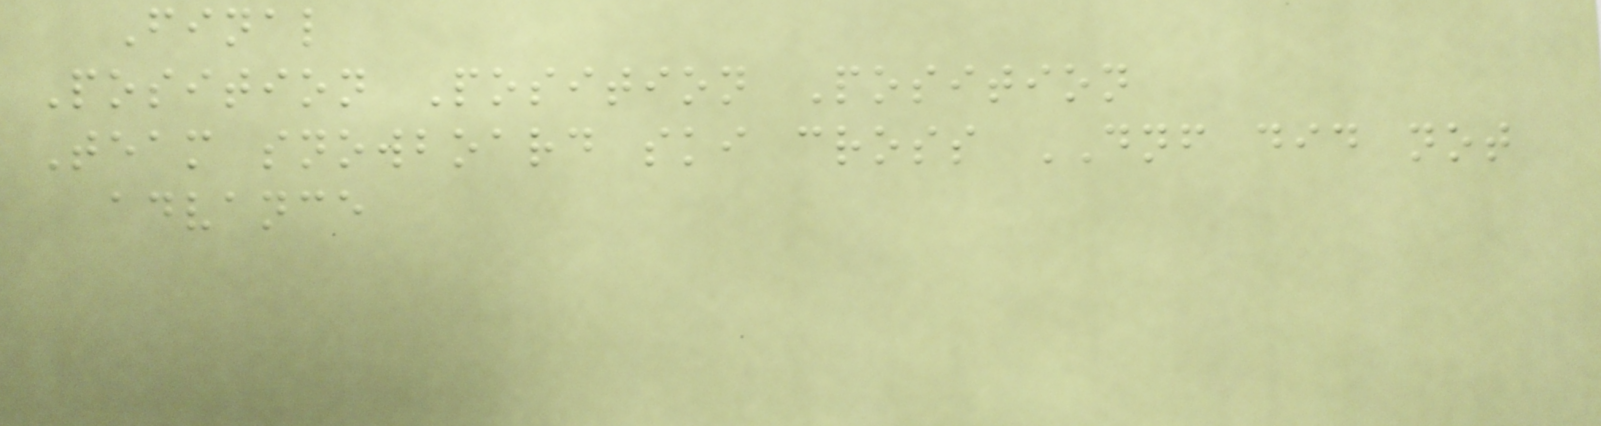Final
Position Position Position
Team snowboard ski cross DNF did not
advance
